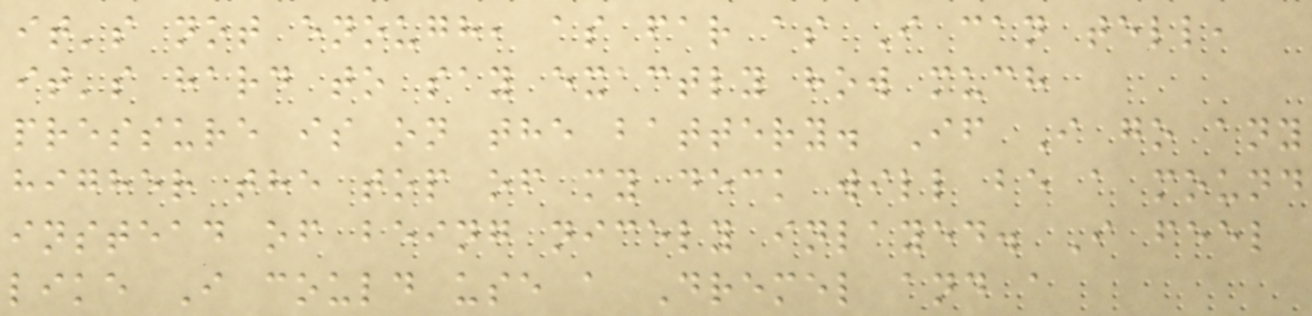it's not enough, as far as I can tell,
it's hard to say exactly how much
pressure is on the battery. If I go any
higher the top of my deck will be a mound
instead of being nicely inlayed. I feel
like I could use a Dremel and a
